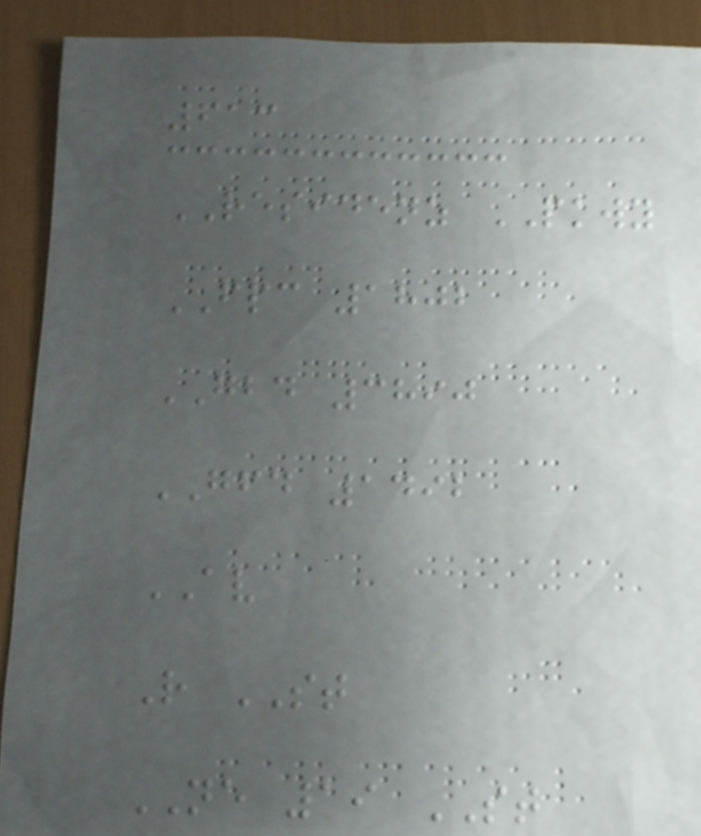613
RESIDENZ PKWY
FPC 1802
GBD 3890
GFD 1492
AV
R ST
NE 19 ST
